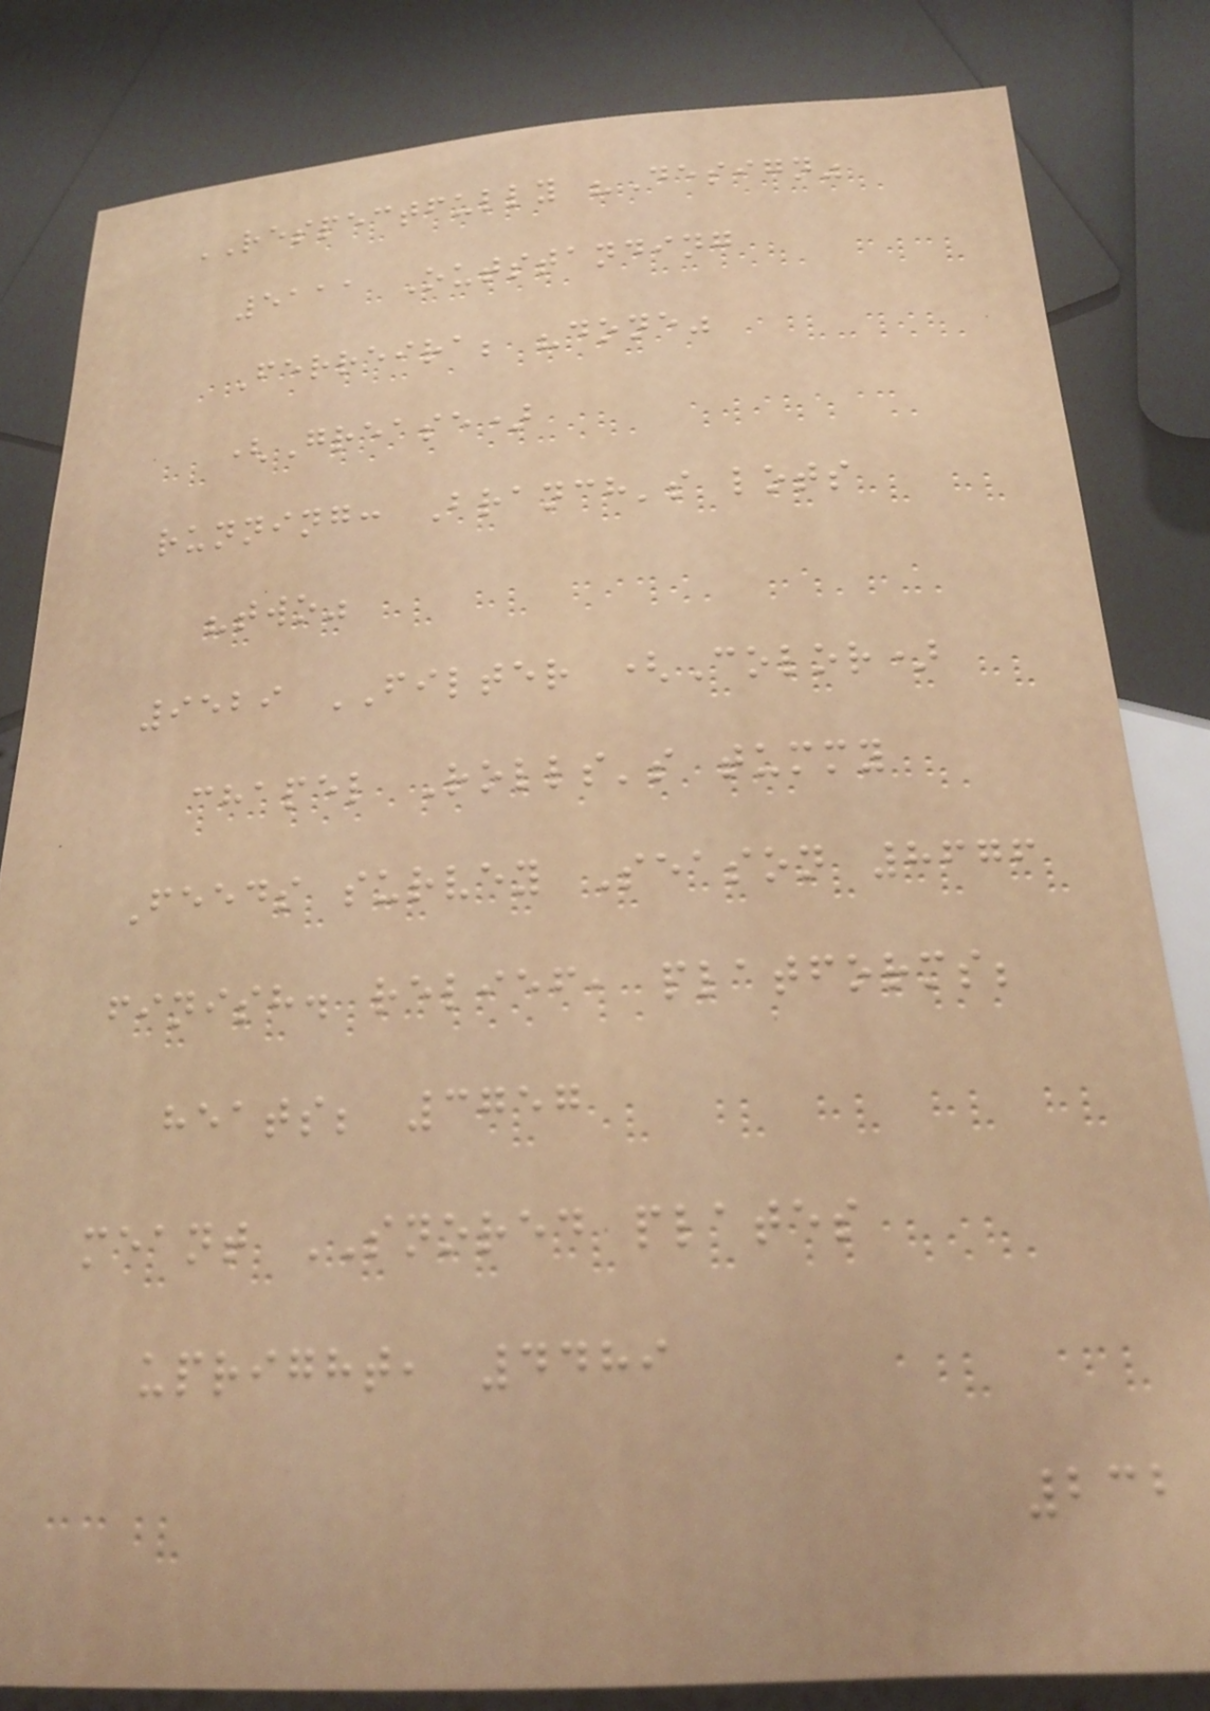RESPECTFULLY "Design"
5111 Outstanding
Ferreira; "done"
(Grease)
running: Branch's lots
"two"
9529 FILTER (Color)
chapel Rolls's tummy
Feeds survey Season 8676
finish. relief, platforms;
heats; 3757
meant SNORED plates
upright, 4489
232
